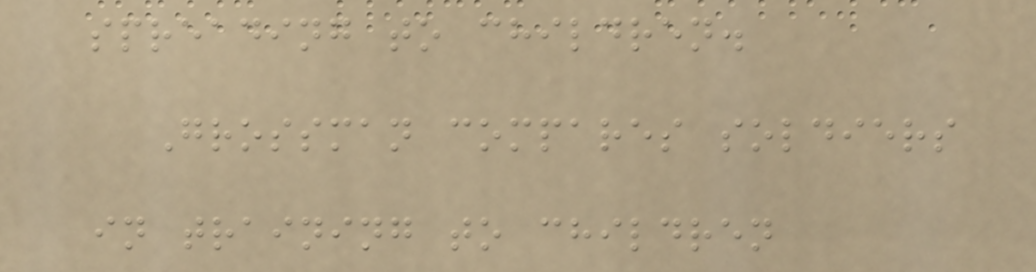spreading to children.
Grossman compares soldiers
in training to children
